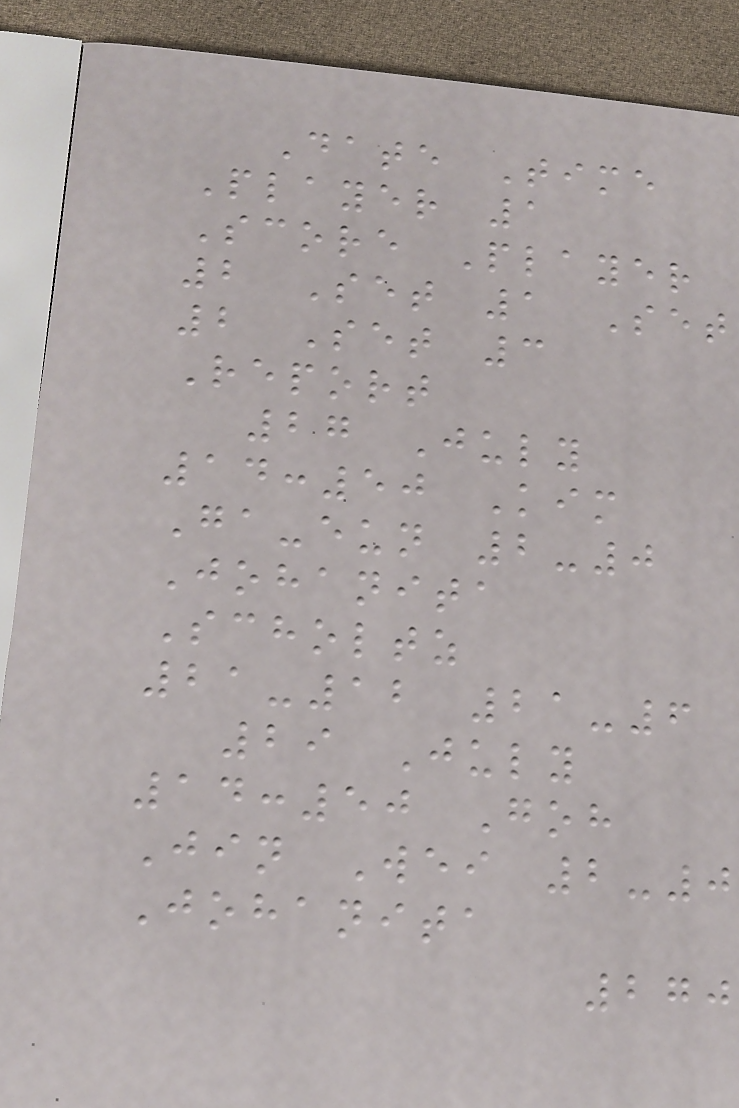Date Time
Player 1
Score Player
2 Set 1 Set
2 Set 3
Report
27 July
14:50 Kim
Ga-eun 2-0
Johanita
Scholtz
21-12 21-6
29 July
14:50 Goh
Jin Wei 2-0
Johanita
270
